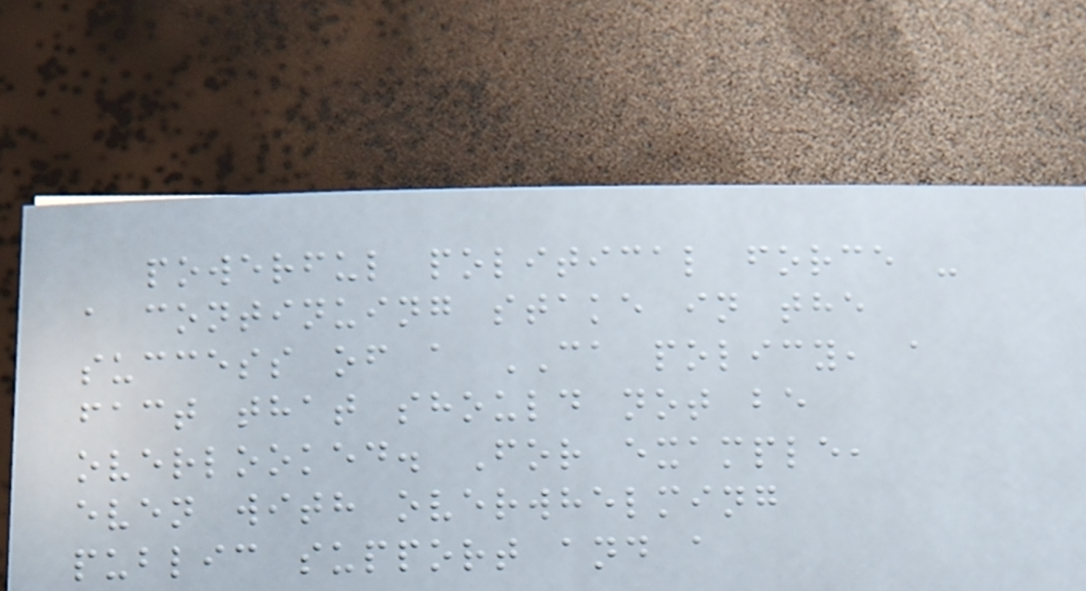powerful political force -
a continuing stake in the
success of a CA policy, a
fact that should not be
overlooked. For example,
even with overwhelming
public support and a
